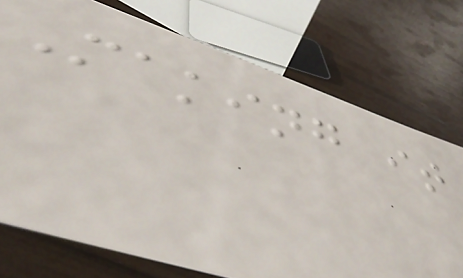Making it
